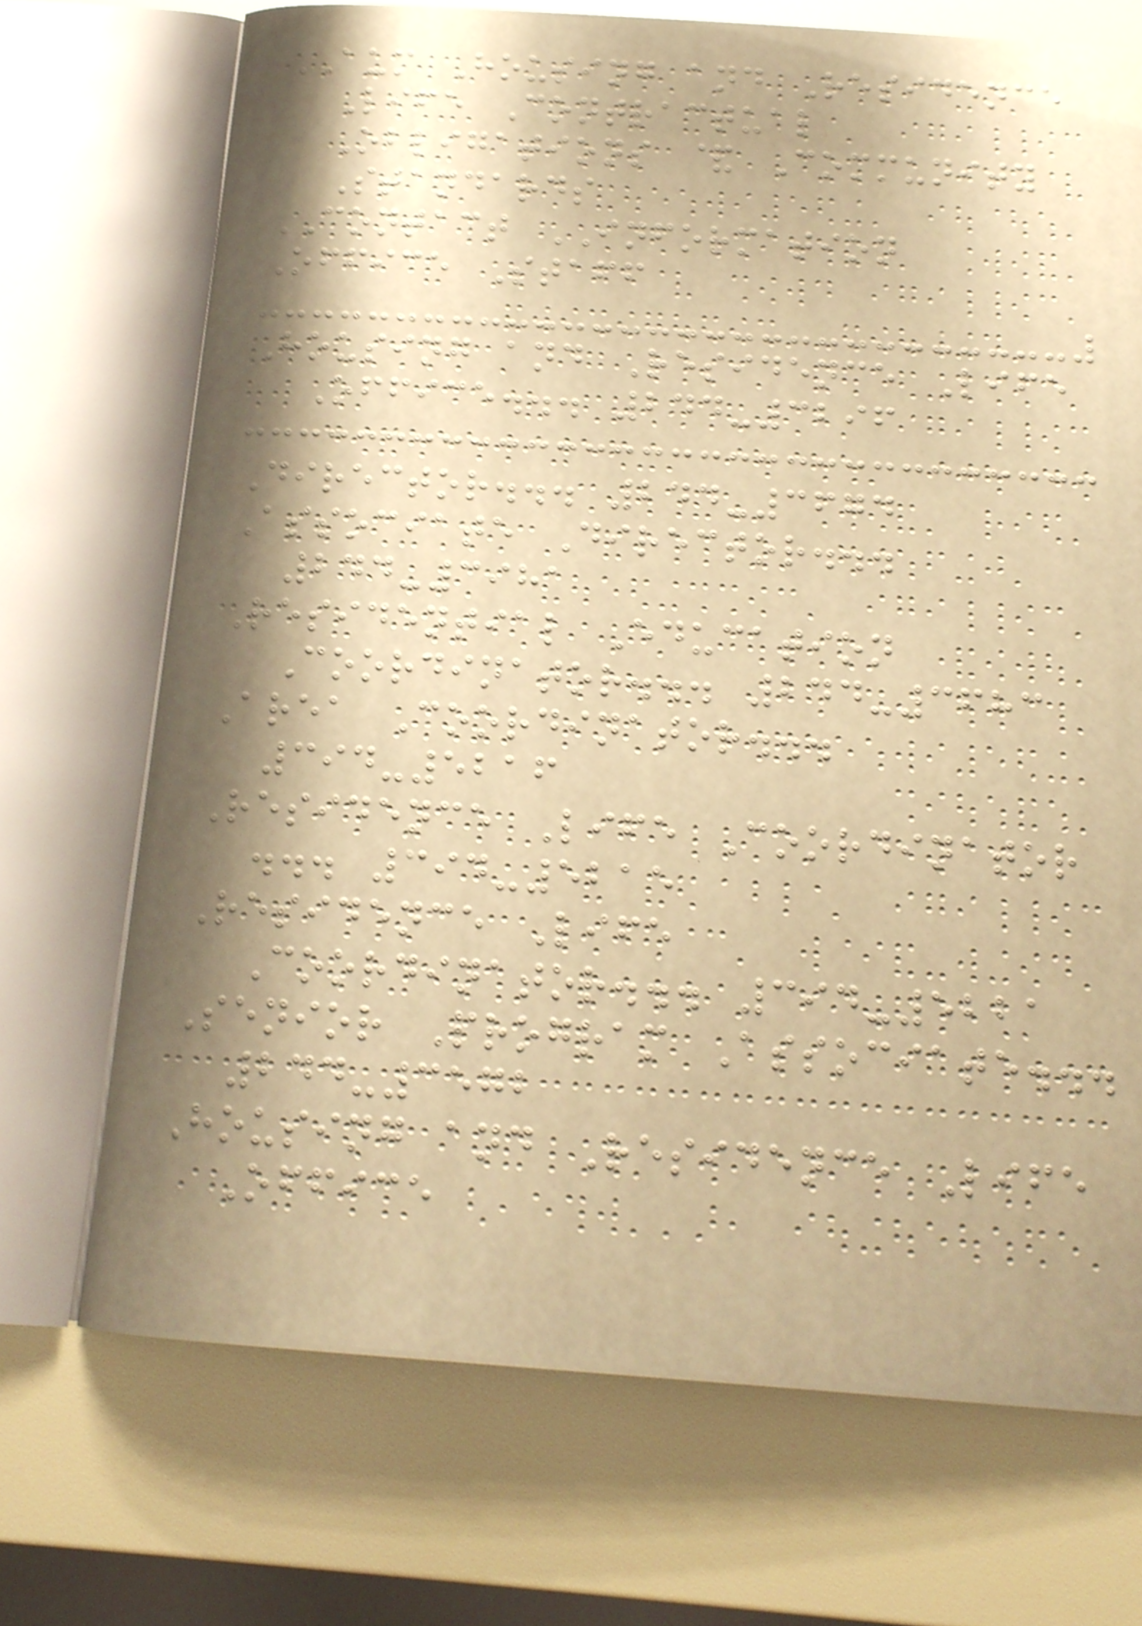AUM Housing and Residence
Life Contractual
Obligations & Community
Standards
CONTACT INFORMATION
Office Staff
Housing and Residence Life
Office... 244-3296
Director... 244-3674
Associate Director...
244-3981
Residential Education
Coordinator... 244-3683
Area Coordinator...
394-5216
Residence Life Coordinator
... 394-5215
Residence Life
Coordinator... 394-5221
Senior Program Associate...
244-3572
Housing and Residence Life
Office
